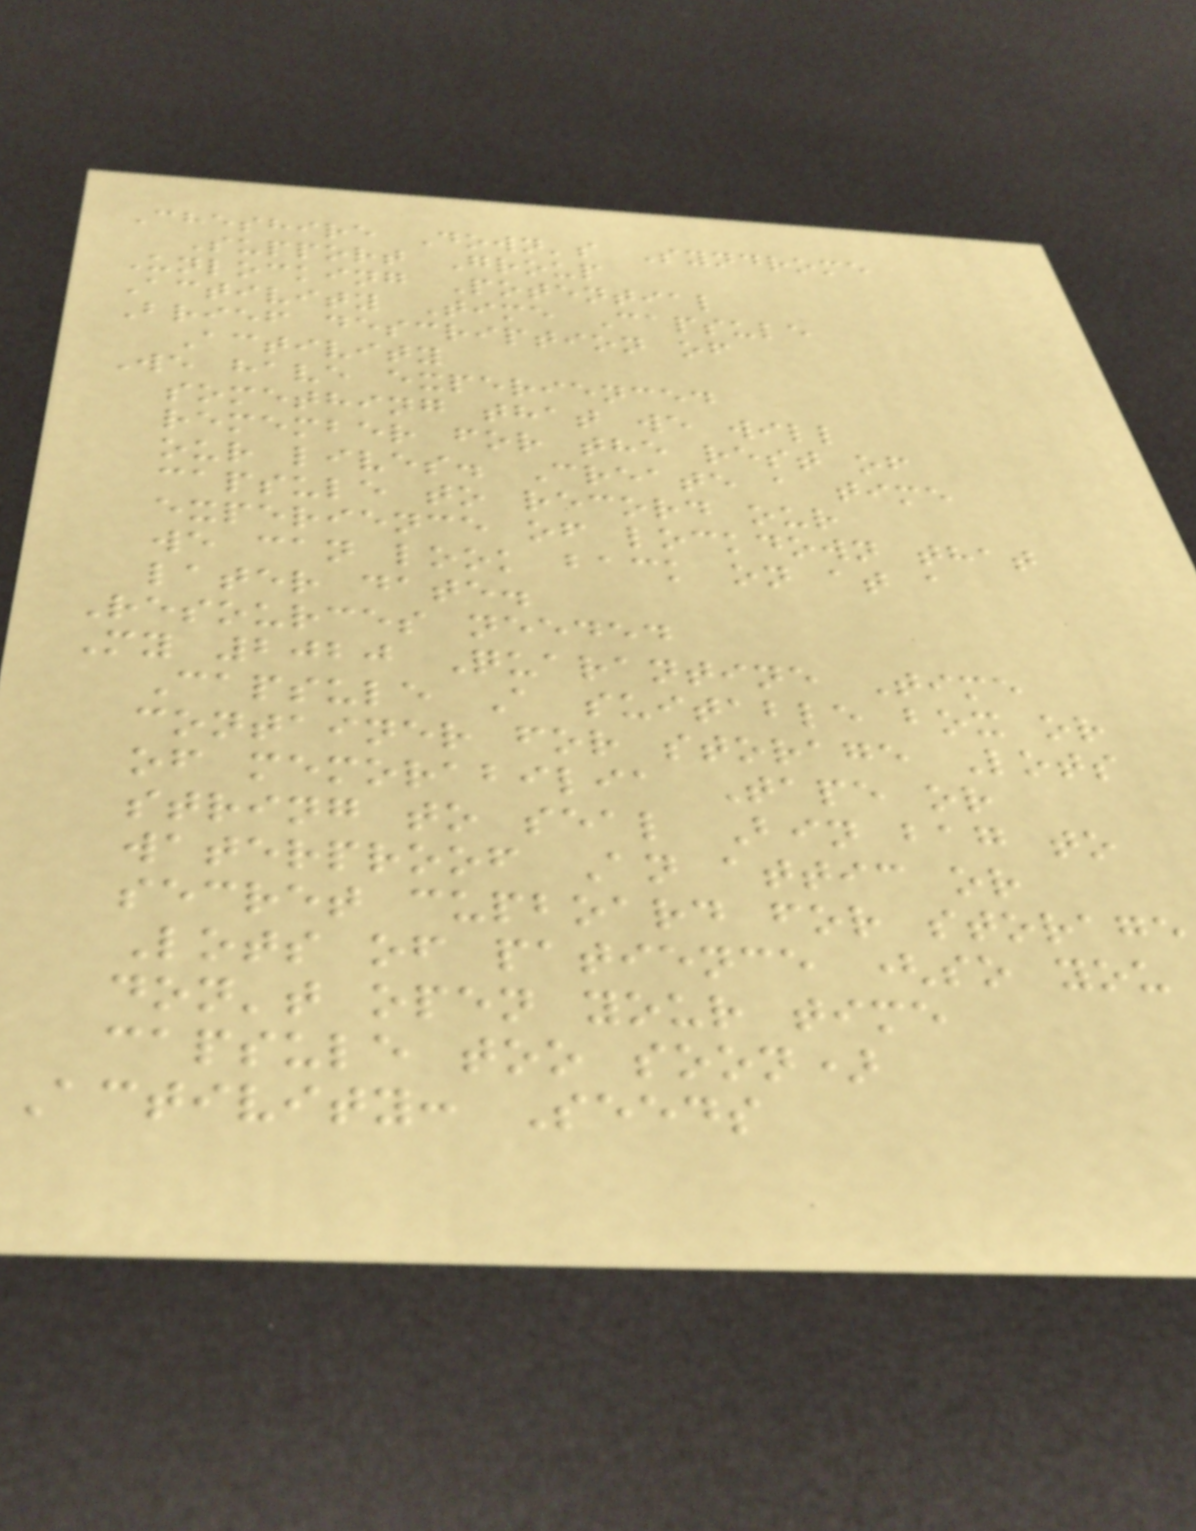Cheshire Down's Syndrome
Support Group
Unlocking Potential
Activity Time Capsule
Brief description of
Activity
We have experienced
something that we will
remember for the rest of
our lives. Create a time
capsule to record our
experience of lockdown that
we can look back on at a
later date.
Resources needed
My 2020 Quarantine Time
Capsule A suitable box or
container for storage Lots
of memorabilia Tape or
string to seal Bin bag to
waterproof An attic or
secret cupboard for storage
Lots of patience (so you
don't open your time
capsule too soon)
Activity: Seeds
